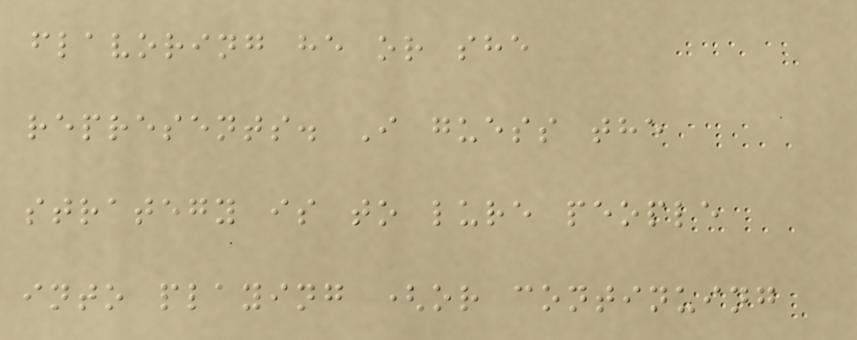flavoring he or she
represents. I guess the
strategy is to lure people
into playing (or continuing
